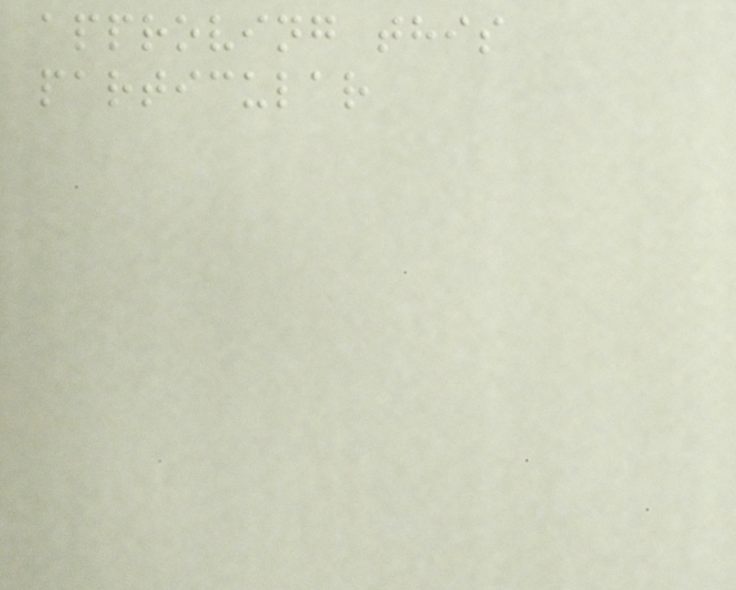approving this
particular
